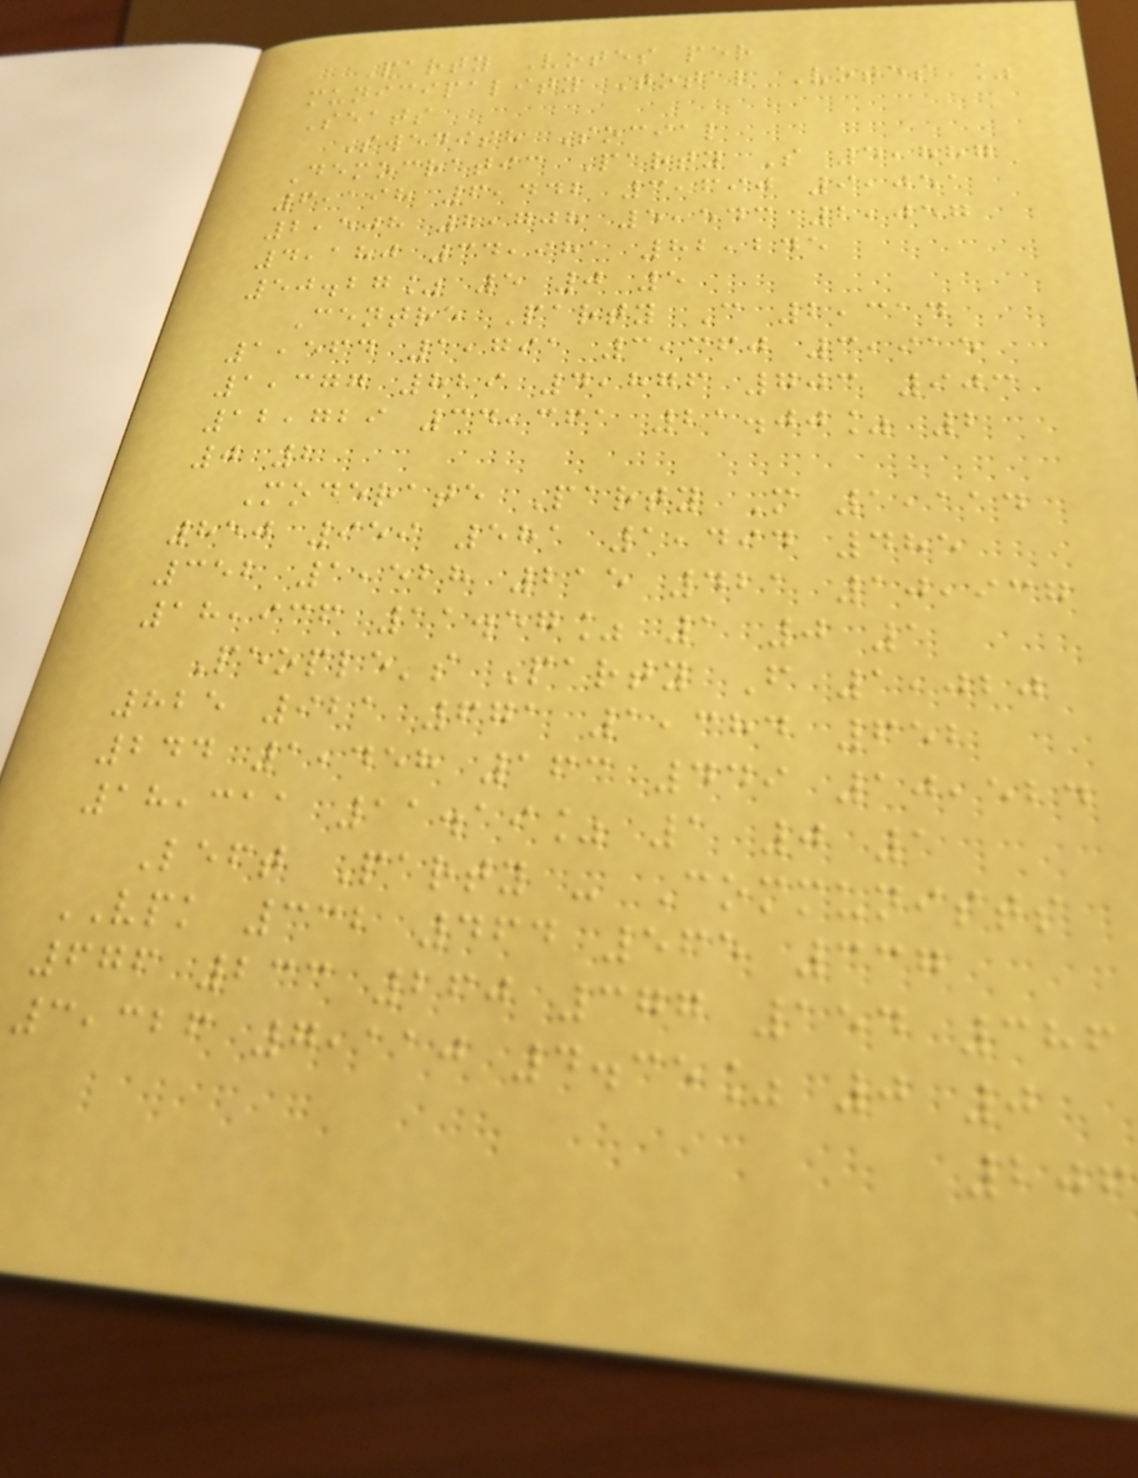Party Votes per
municipality Total Votes %
Seats
Swedish Social
Democratic Party S 4,887
6,198 6,442 3,690 9,051
2,508 2,708 5,543 2,057
4,180 34,981 82,245
50.27% 5 0 5
Centre Party C 2,314
1,564 1,791 3,360 3,915
1,377 829 4,876 703 903
12,729 34,361 21.00% 2
0 2
Moderate Party M 1,114
850 959 581 1,494 485
352 1,528 215 421 10,937
18,936 11.57% 1 0 1
People's Party F 1,020
825 921 671 1,384 652
244 1,458 163 449 10,524
18,311 11.19% 1 0 1
Left Party - Communists
VPK 332 464 565 337
676 233 260 377 154 386
3,326 7,110 4.35% 0 0
206
